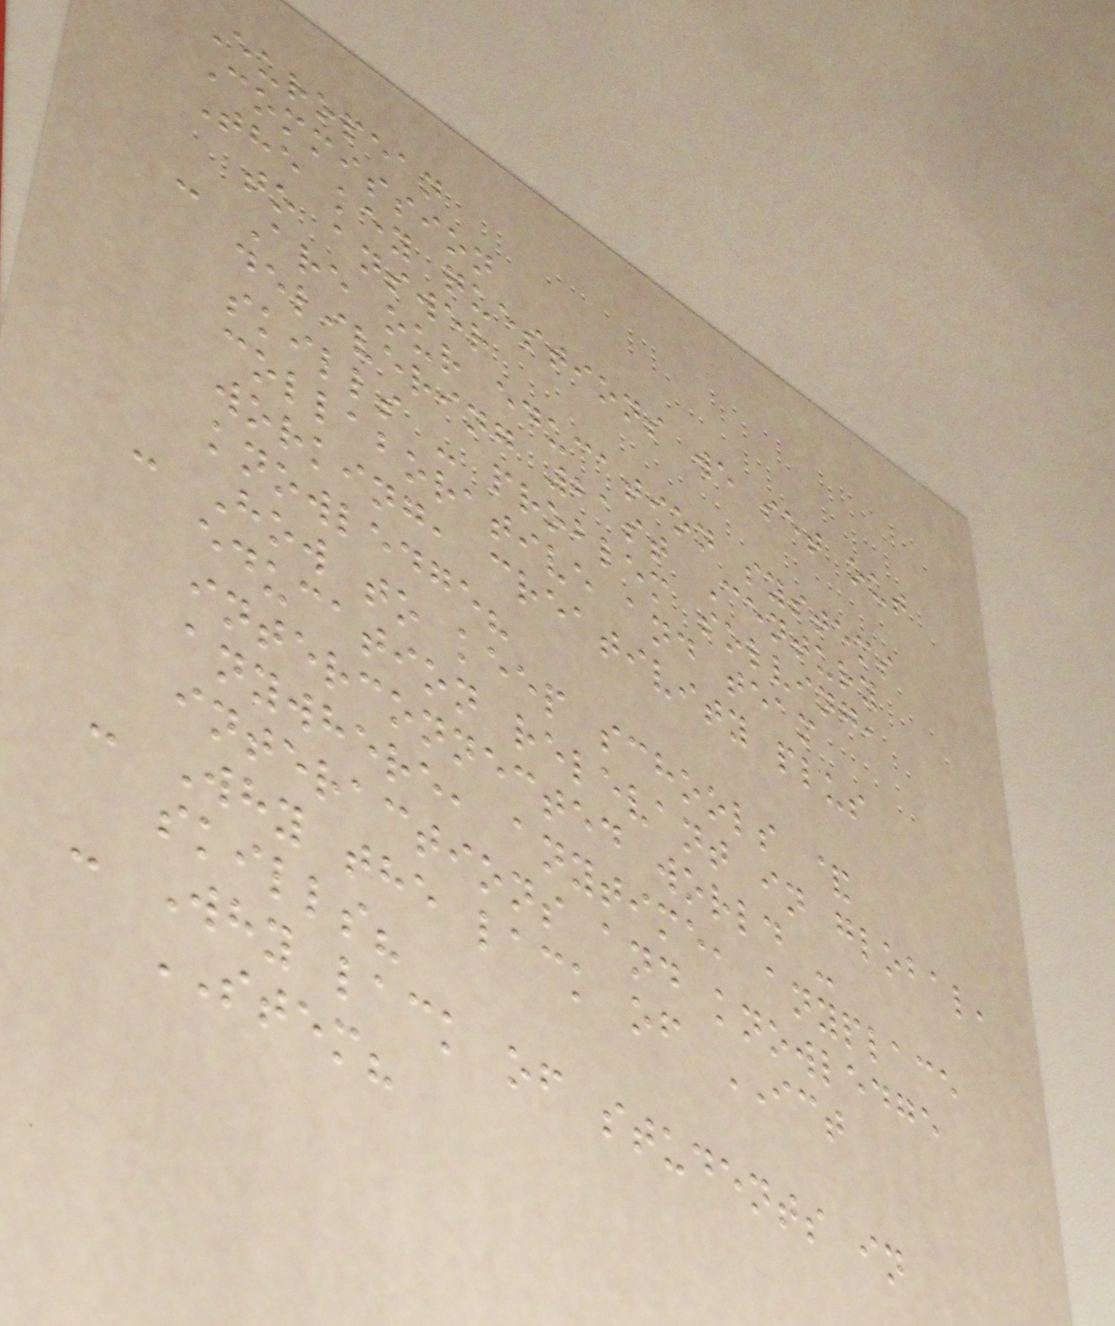European
Commission
The key questions we set out
to answer
- Are our education systems
delivering 21st Century
skills - problem solving,
collaborative and team
working, creativity plus
knowledge?
- How to keep schools &
education relevant in global,
interconnected world -
anywhere, anytime, anyplace
interactions and knowledge
- Why the lack of ICT
skills?
- Why lack of students in
STEM?
